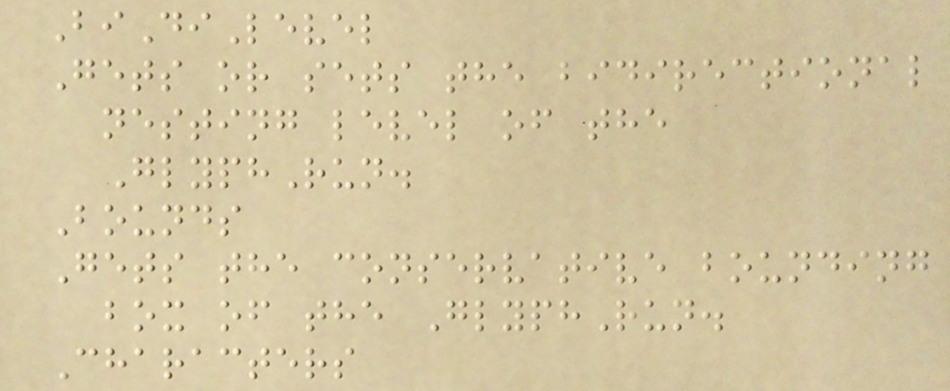BiDiLevel
Gets or sets the bidirectional
nesting level of the
GlyphRun.
Bounds
Gets the conservative bounding
box of the GlyphRun.
Characters
